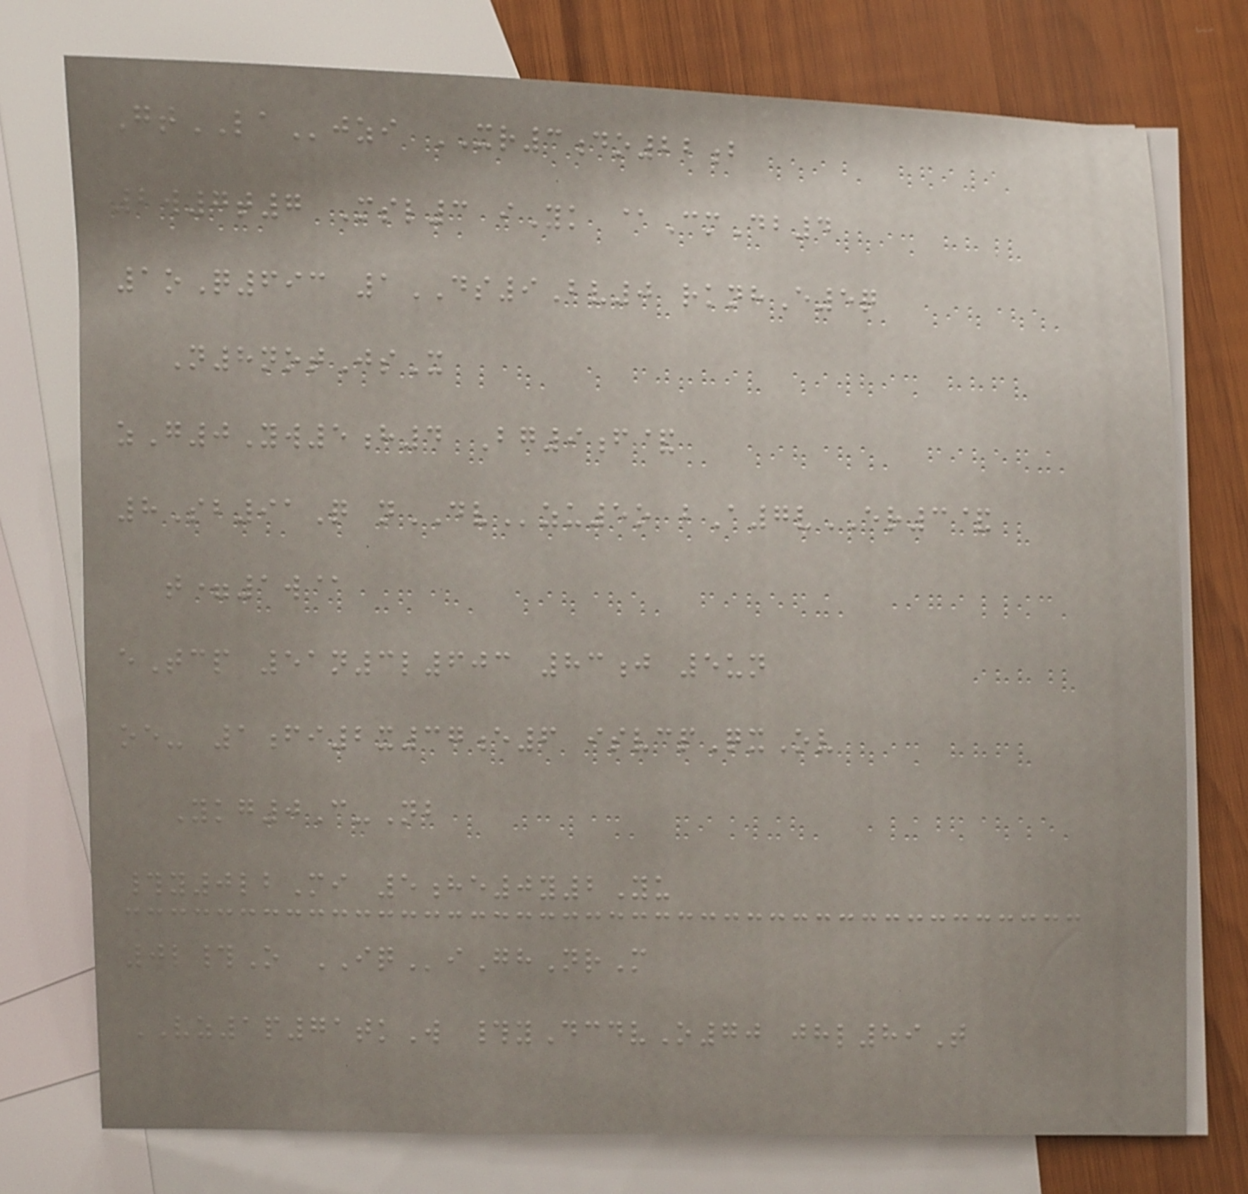GtLAjzi XR3do22b
2w7t7 Msl3 iYk @CmDb4
1oQ693 1DS9Bv0 rknhE5q
N8notJsX
zG0Yw5h4 Bg9f&
8Sb91Q nDVzu5o bA7vER3&
t=1w@
eTcp 51n3l603 83j 5un
oe- 1fi2x37e6 isvcpQxOv
Ykg0C-Nb
#y0lbMi 5he0y2Yu
0l#O IQiGhNrM
VZ1p71tkW #yDcdvO70 jhl89T
